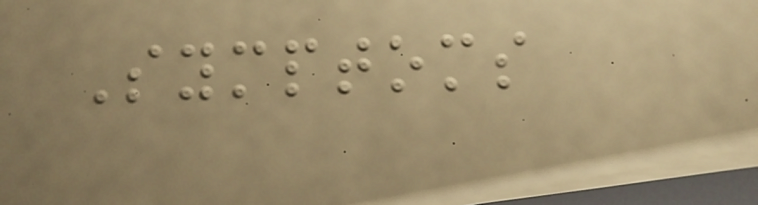Symptoms
